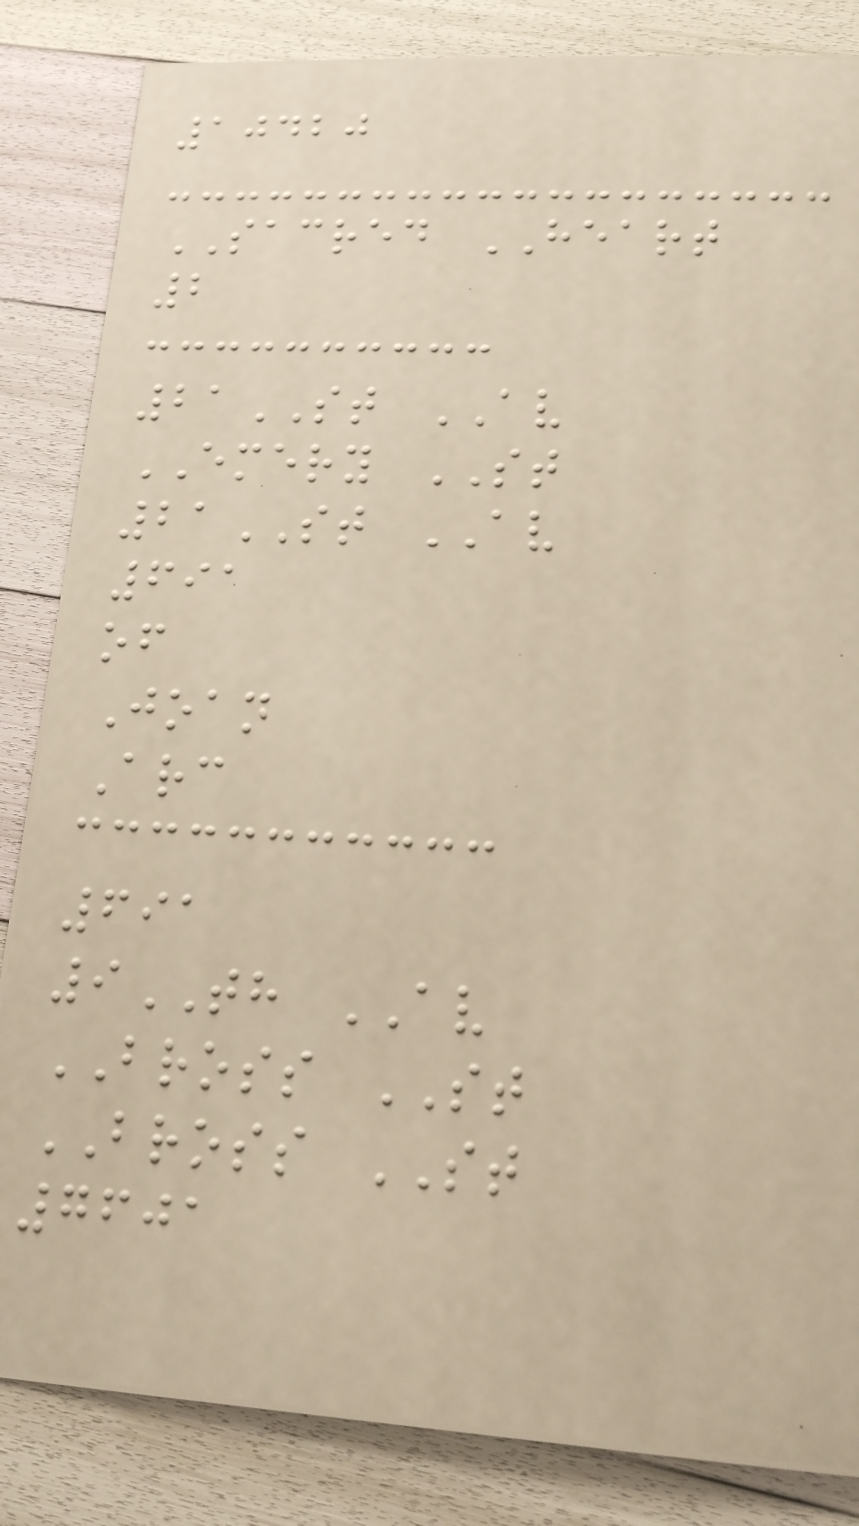10420
SACRED HEART
2
21ST AV
EMERY ST
21ST AV
691
of
Joan
Arc
691
9TH AV
BROSS ST
BROSS ST
7601
